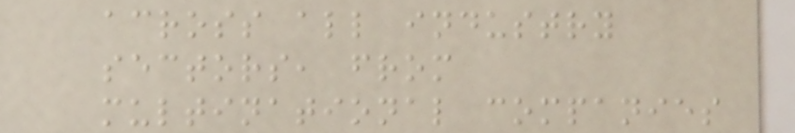across all industry
sectors, from
multinational companies
